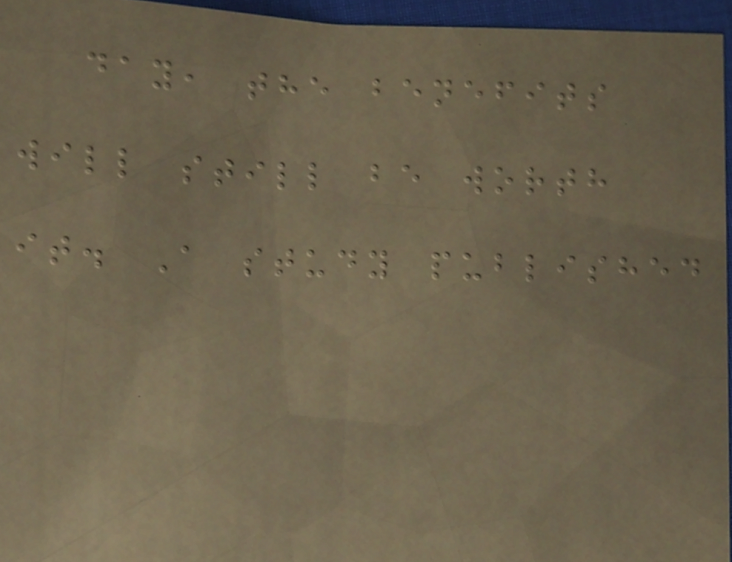day, the benefits
will still be worth
it. A study published
